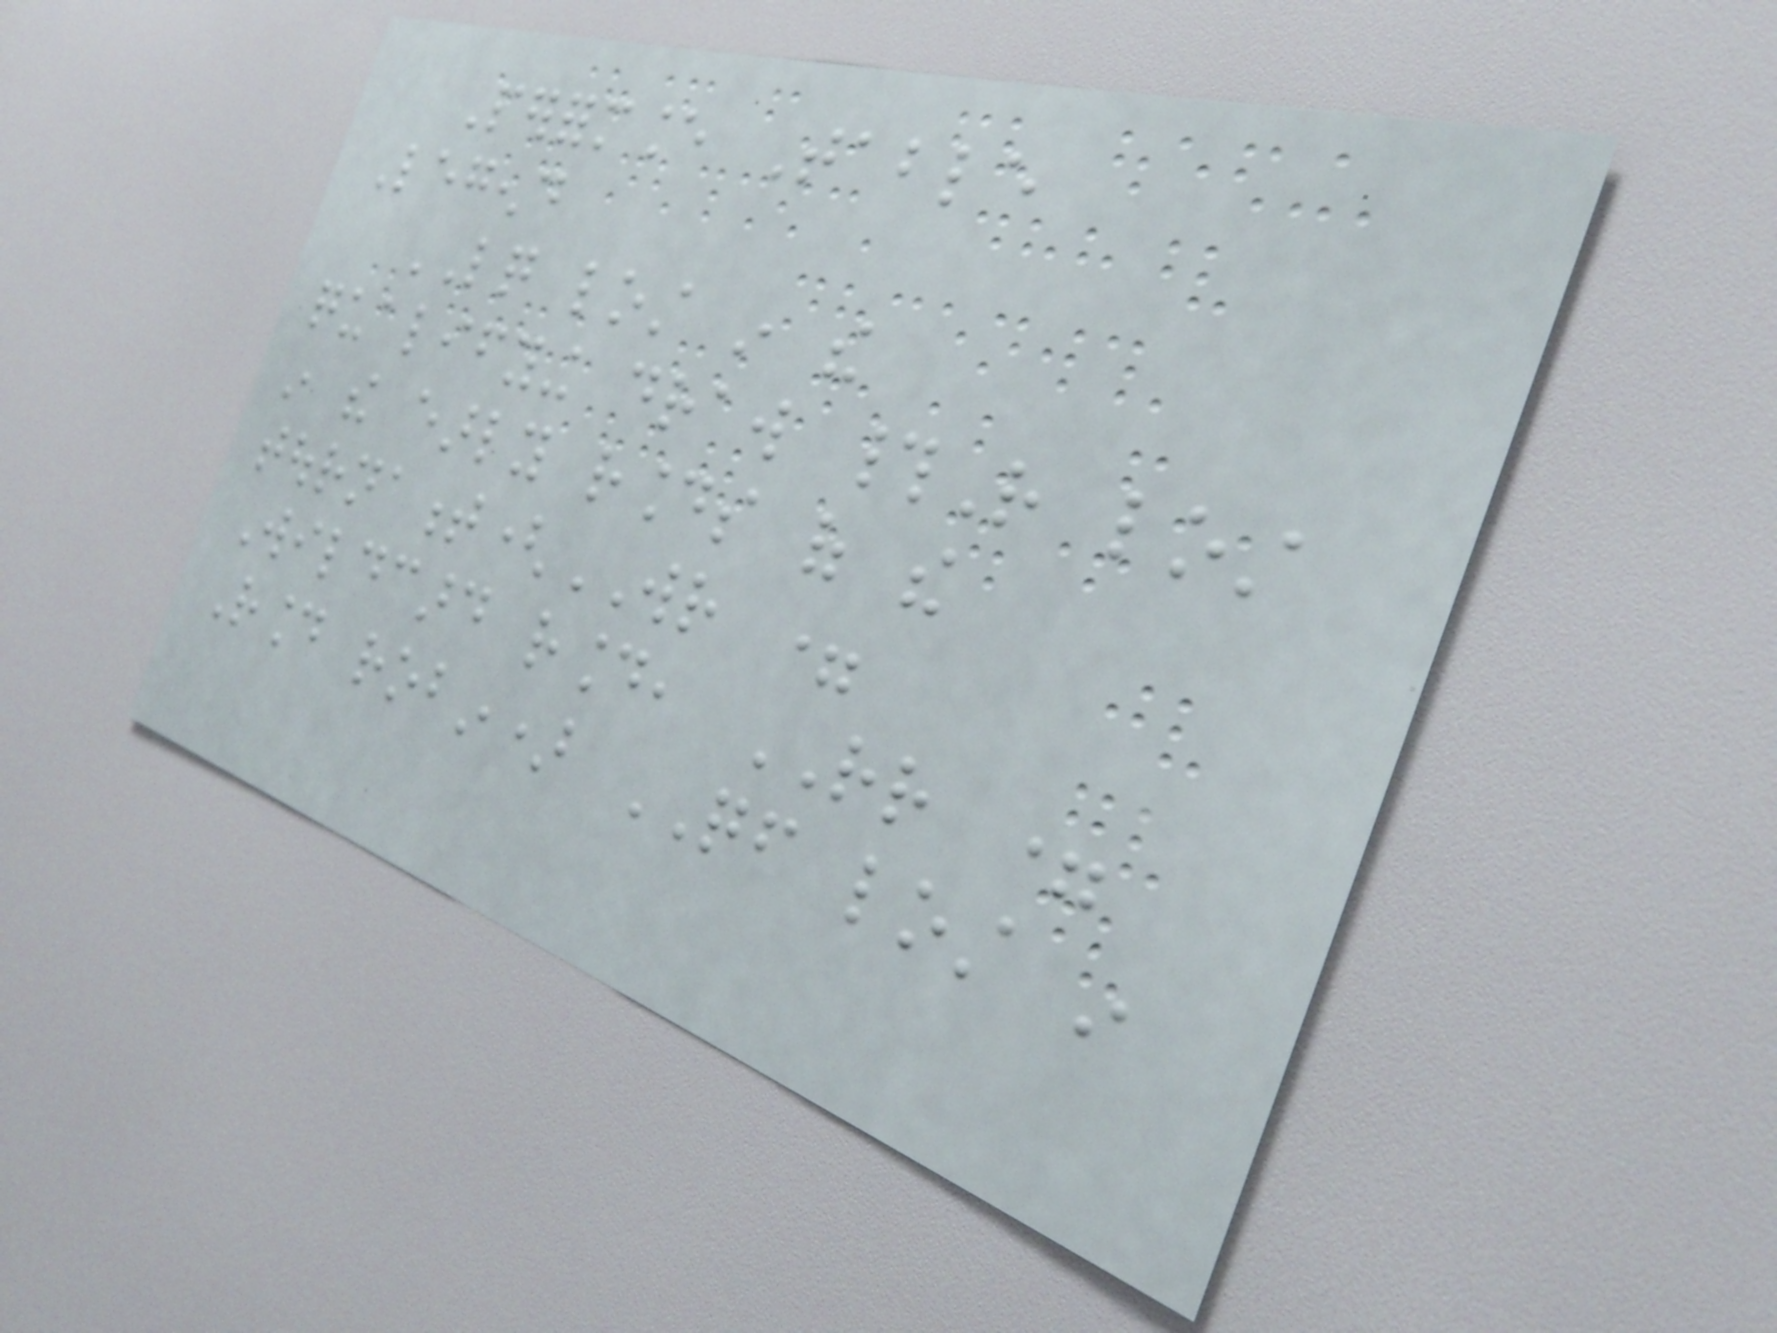Performance Table
Legend
LQ lost in the
qualifying draw #R lost
in the early rounds of the
tournament(WR =
Wildcard round, RR =
Round robin) QF lost in
